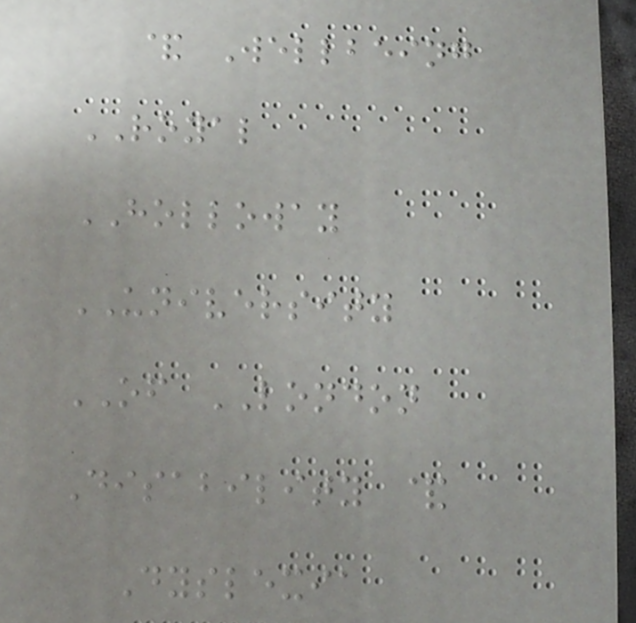& Wellbeing
ROYAL
HOLLOWAY
UNIVERSITY
OF LONDON
Disability &
Dyslexia
